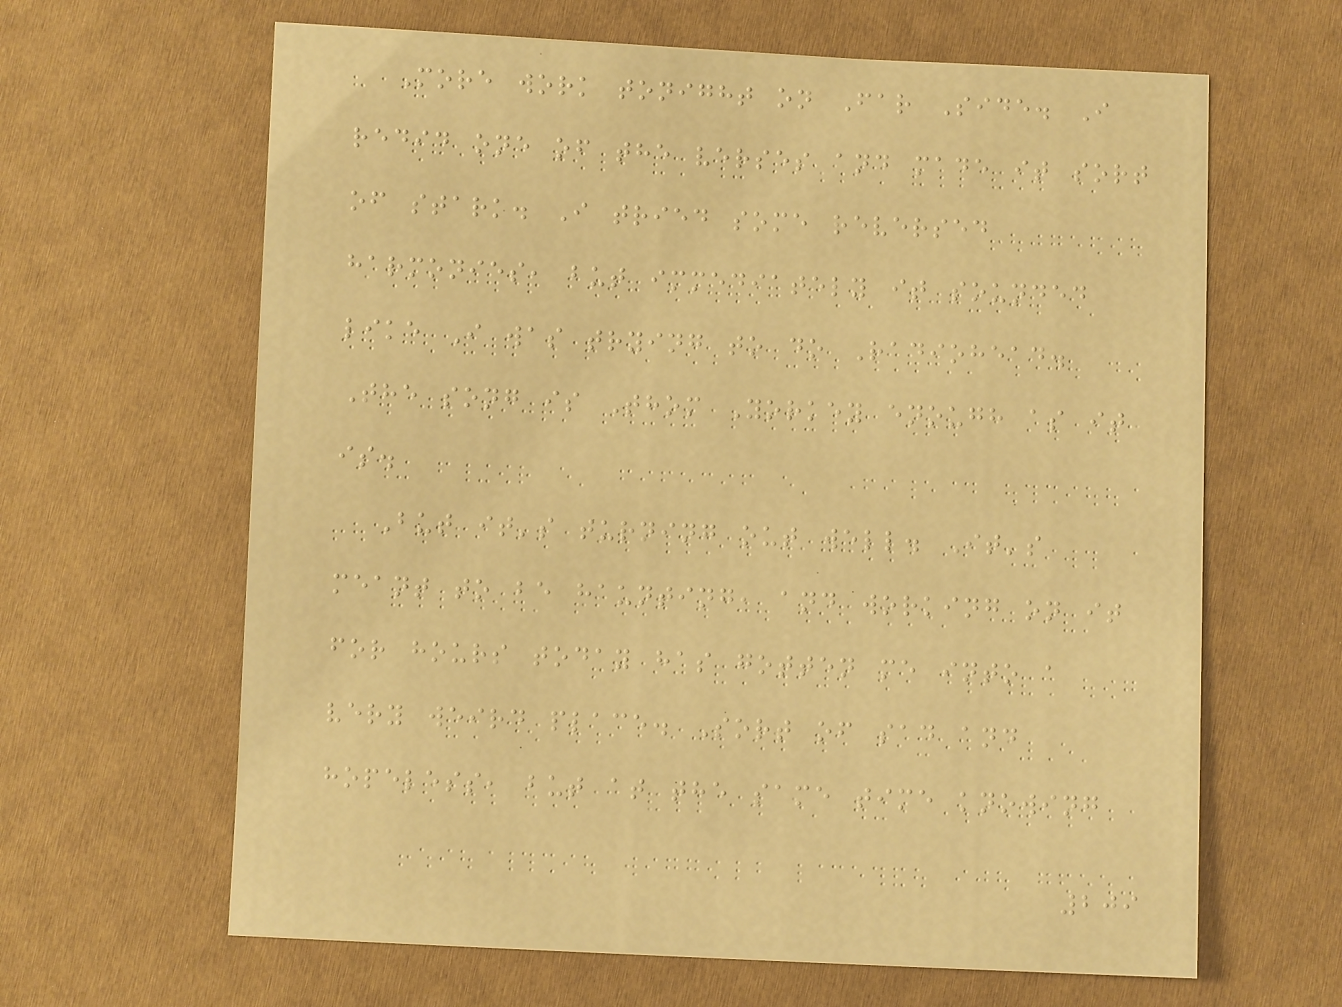More work tonight on Far Side. I
redid one of the verses and made it sort
of stark. I tried some reversed
harmonies, but immediately it sounded
like I was trying to do Radiohead.
The song is Thom Yorkey enough as it
is.
But it's turning out well. It's
meant to be haunting, and working on it
for hours today has gotten me into a
very weird place. Sort of sad and
hopeless, but at the same time knowing
209
